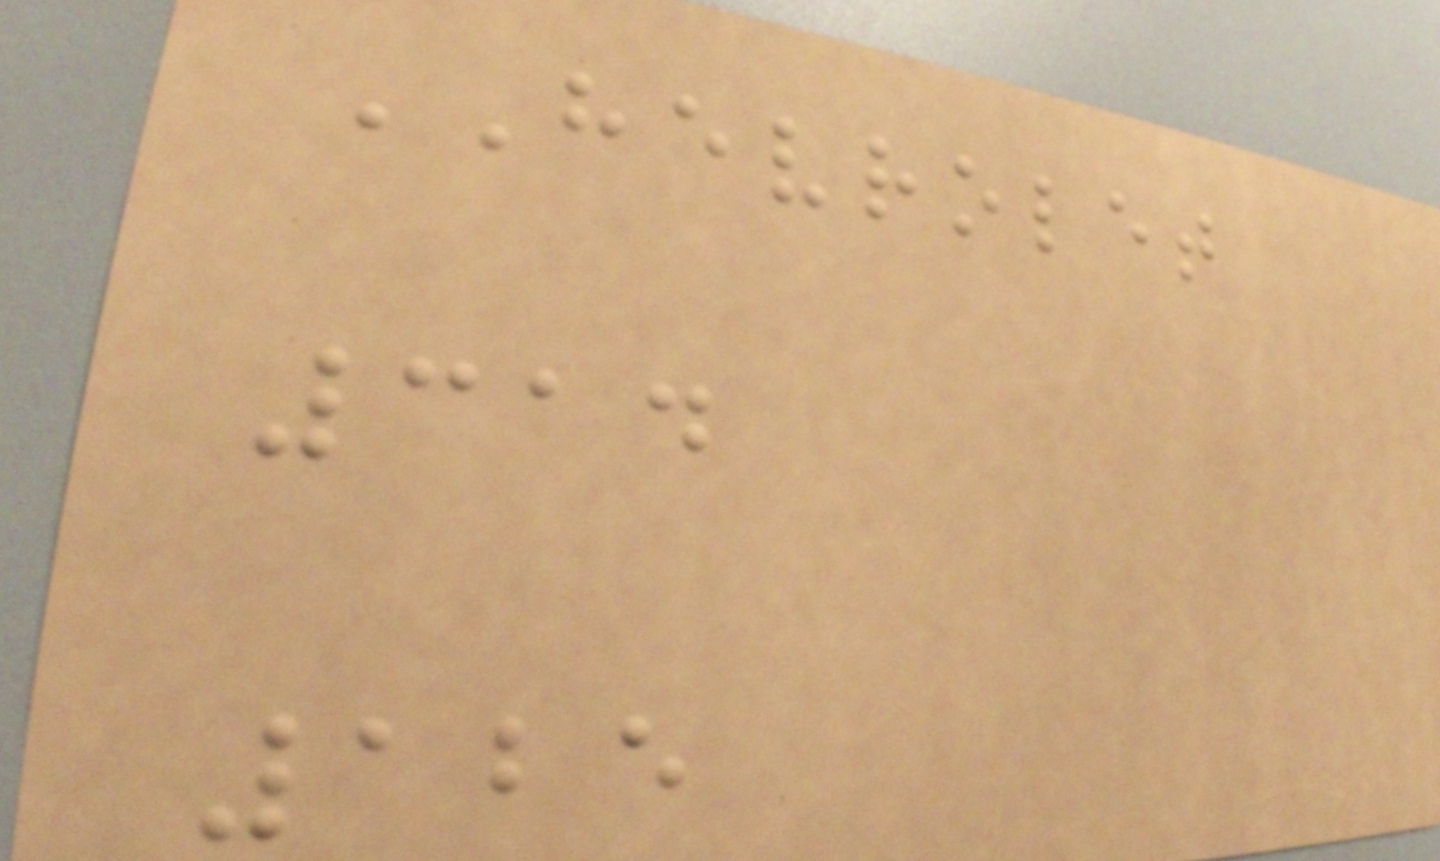HEVROLET
314
125
